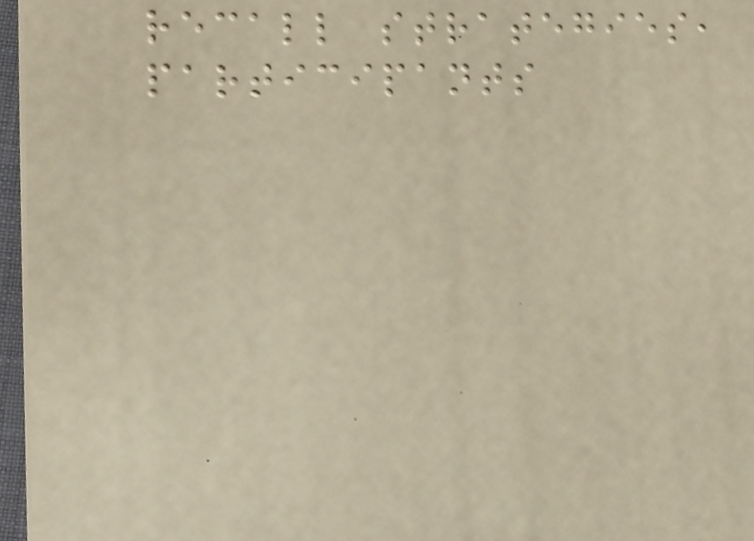recall strategies,
participants
